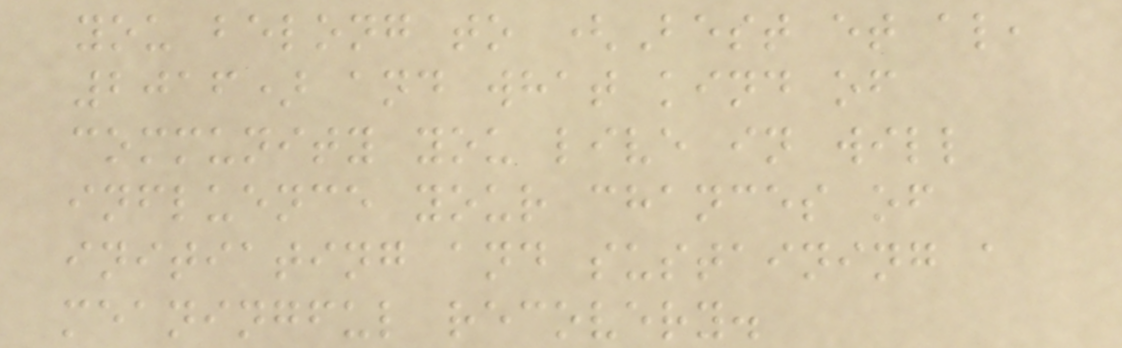you belong to (Best et al,
2016) and what kind of
community you live in will
influence your chances of
initiating and sustaining a
meaningful recovery.
